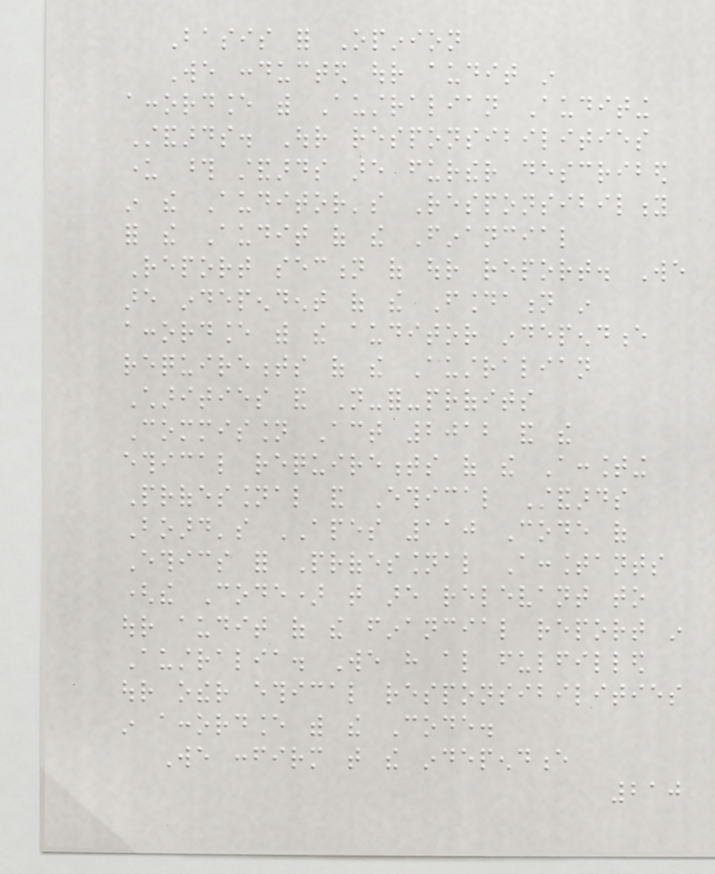Basis for Opinion
We conducted our audit in
accordance with Australian Auditing
Standards. Our responsibilities
under those standards are further described
in the Auditor's Responsibility
for the Audit of the Financial
Report section of our report. We
are independent of the Foundation in
accordance with the auditor independence
requirements of the Australian
Charities and Not-for-profits
Commission Act 2012 and the
ethical requirements of the Accounting
Professional and Ethical Standards
Board's APES 110 Code of
Ethics for Professional Accountants
(the Code) that are relevant to
our audit of the financial report in
Australia. We have also fulfilled
our other ethical responsibilities
in accordance with the Code.
We confirm that the independence
210
